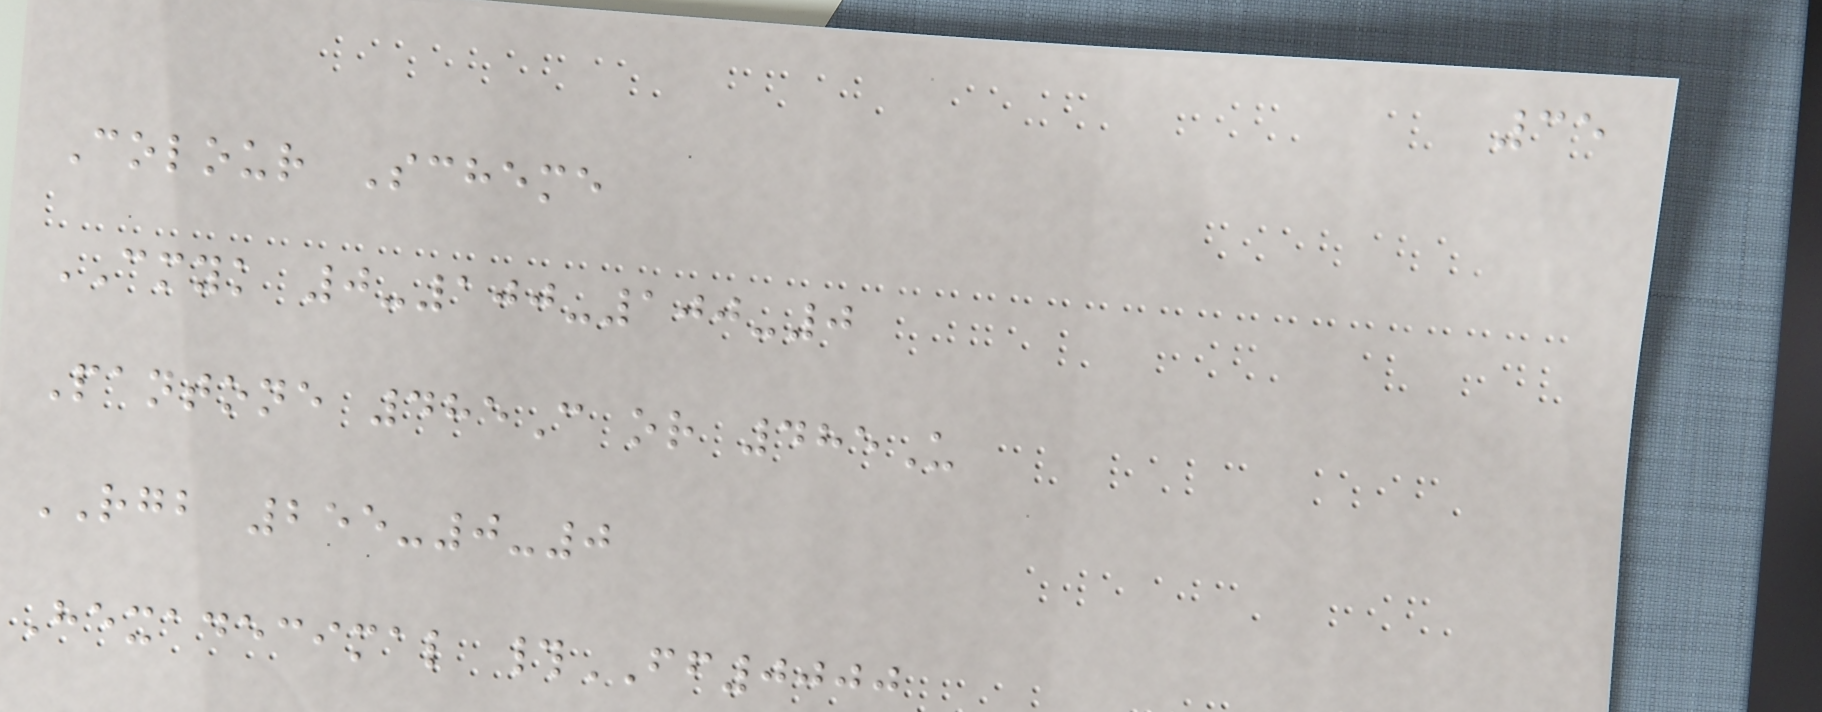35
Colour Scheme
CMYK 0-100-100-0
Pantone 485C or 485U
RGB 255-0-0
Hexadecimal #FF0000
